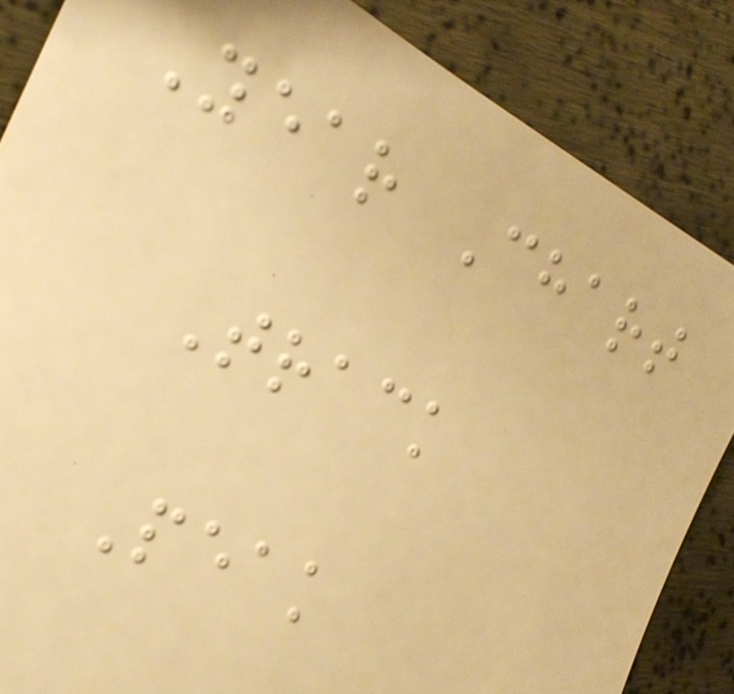Year Chart
Track
Peak
